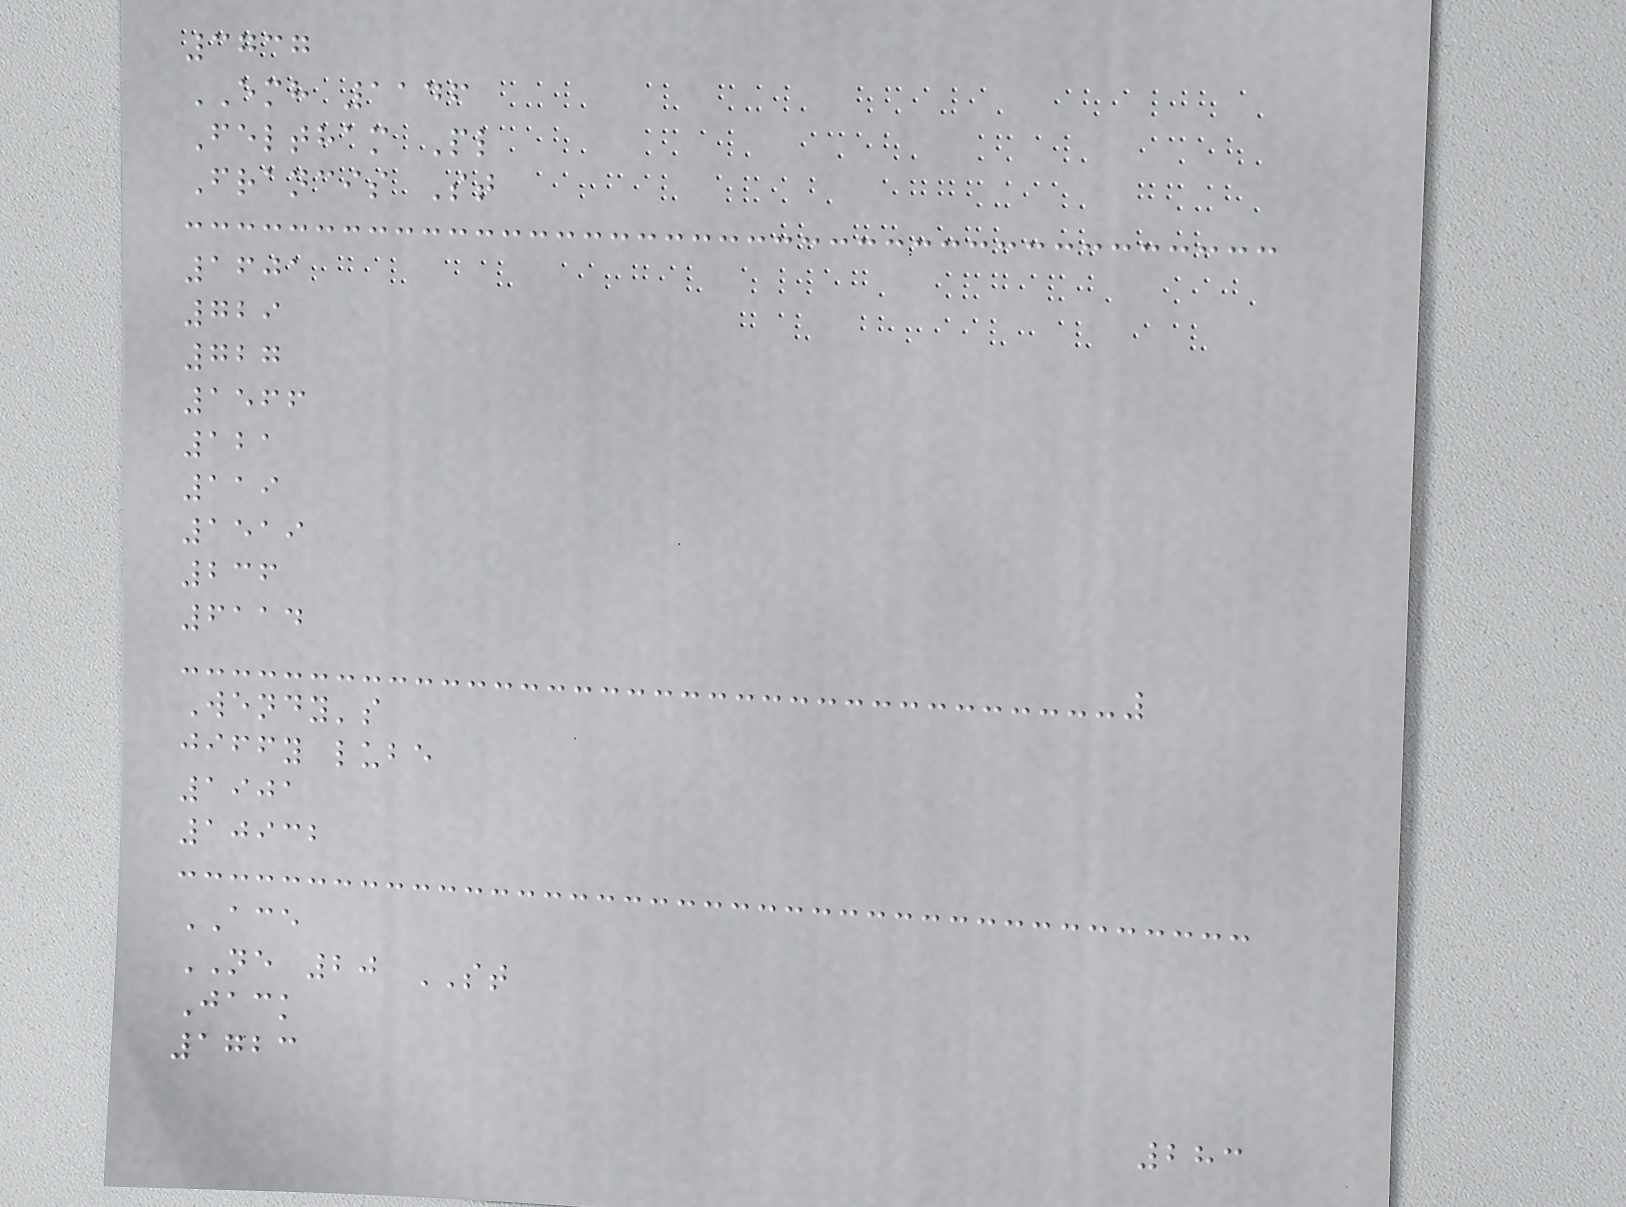3737
EMH 1146
Feltham Pl
Francis St
1601
729
727
1566
121
119
1519
236
6114
Wendy's
jiffy lube
1901
10932
ACE
NE 20 ST
Jack
1723
283
